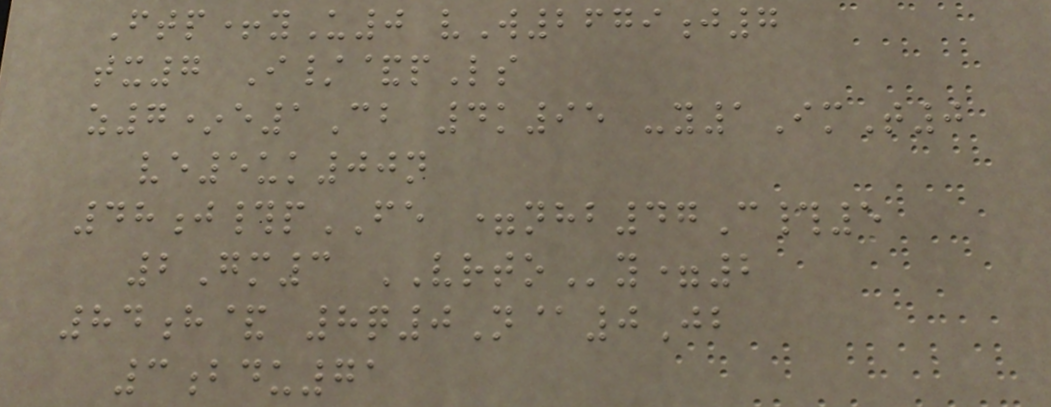Ftp+yU0 vW2679j7
tx7 I/&pLs
z7*e1Cb 4k95 -y1ImT0
ve5uk00n
48j#pFE =nhb47C#5
2Gm3 VRTOy=2
84h& 8q0N@0Jb
3bdu71
